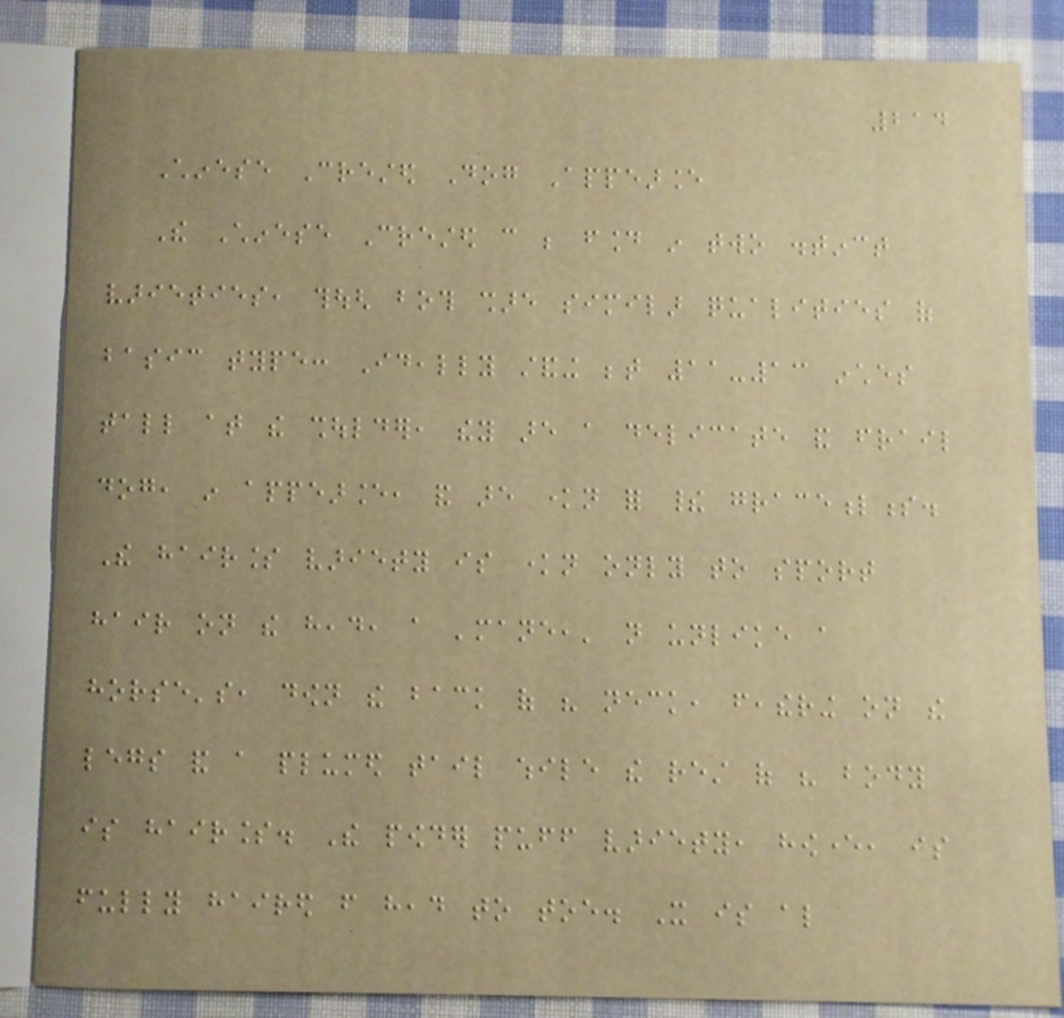214
Chinese Crested Dog Appearance
The Chinese Crested can be found in two distinct
varieties, though both share similar qualities of
basic type: Ideally standing between 11-13 inches
tall at the shoulder, they are a delicate and frail
dog, in appearance, and are known for their gracefulness.
The hairless variety is known only to sport
hair on the head, a 'mane,' not unlike a
horse's, down the back of his neck, feathering on the
legs and a plumed tail while the rest of his body
is hairless. The powder puff variety, however, is
fully haired from head to toe. It is also
